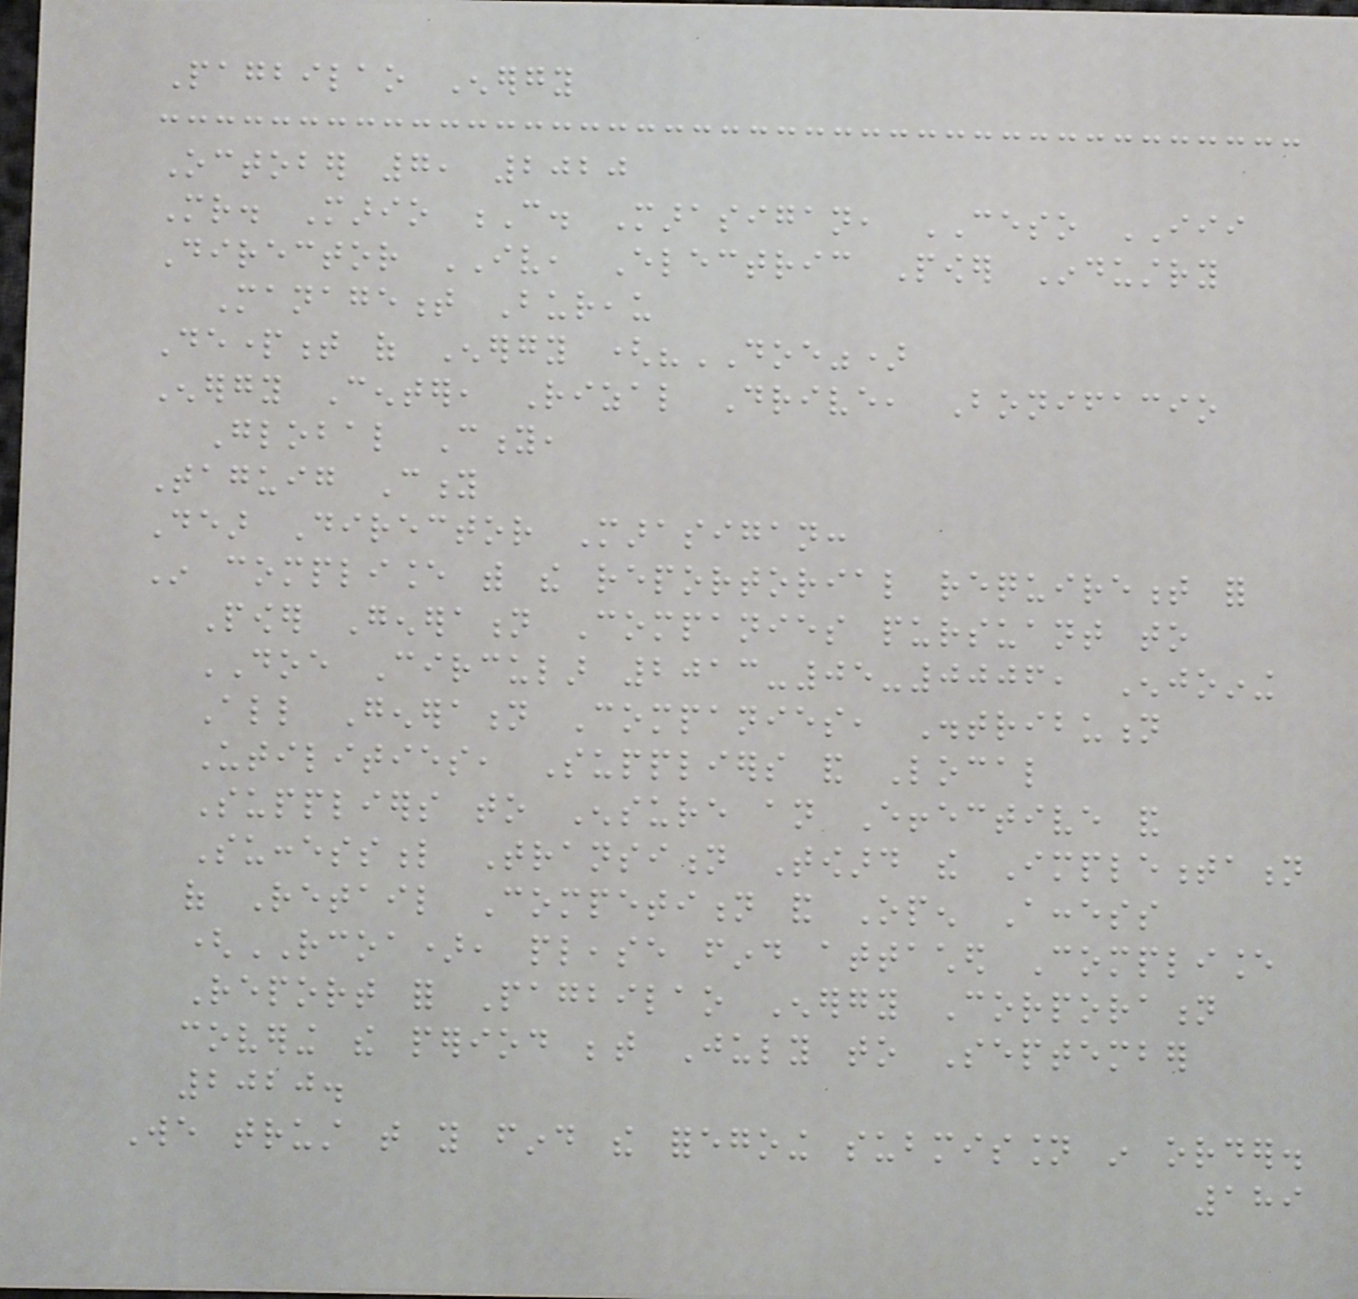Pagbilao Energy
October 7, 2020
Mr. Mario C. Marasigan, CESO III
Director IV, Electric Power Industry
Management Bureau
Department of Energy ("DOE")
Energy Center, Rizal Drive, Bonifacio
Global City,
Taguig City
Dear Director Marasigan:
In compliance with the reportorial requirement for
Power Generation Companies pursuant to
DOE Circular 2013-05-0006, Enjoining
All Generation Companies, Distribution
Utilities, Suppliers and Local
Suppliers to Ensure an Effective and
Successful Transition Toward the Implementation
of Retail Competition and Open Access
(RCOA), please find attached Compliance
Report for Pagbilao Energy Corporation
covering the period between July to September
2020.
We trust that you find the foregoing submission in order.
189
